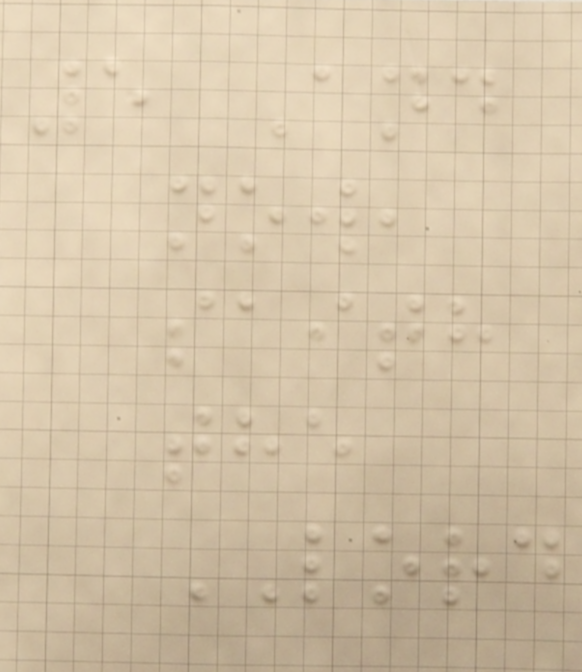5 And
now,
saith
the
LORD
